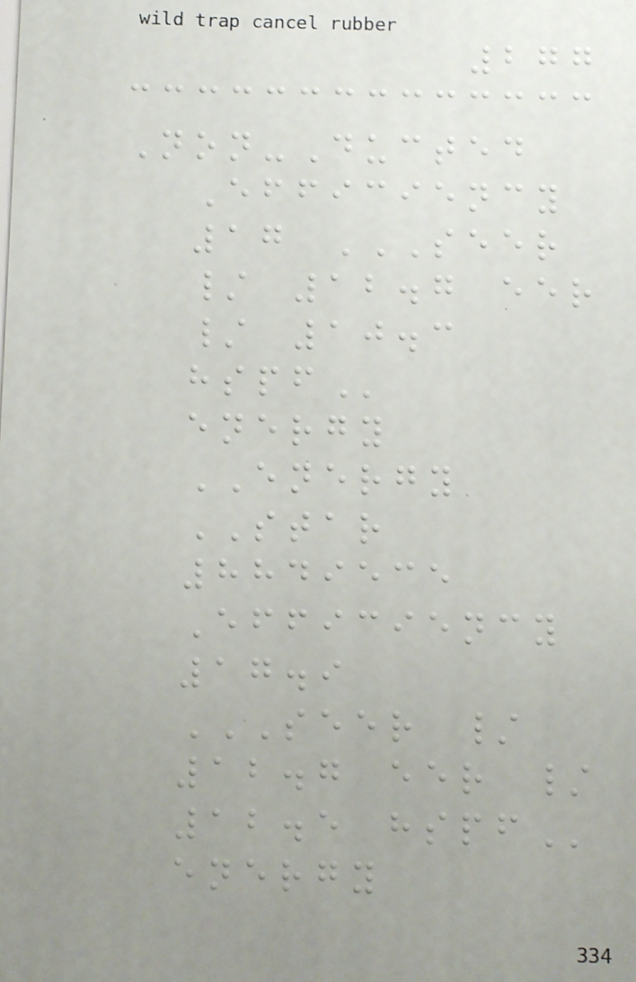277
Non-Ducted
Efficiency
17 SEER
/ 12.7 EER
/ 10.3
HSPF
energy
ENERGY
STAR
8849535
Efficiency
17.9
SEER /
12.7 EER /
12.5 HSPF
energy
